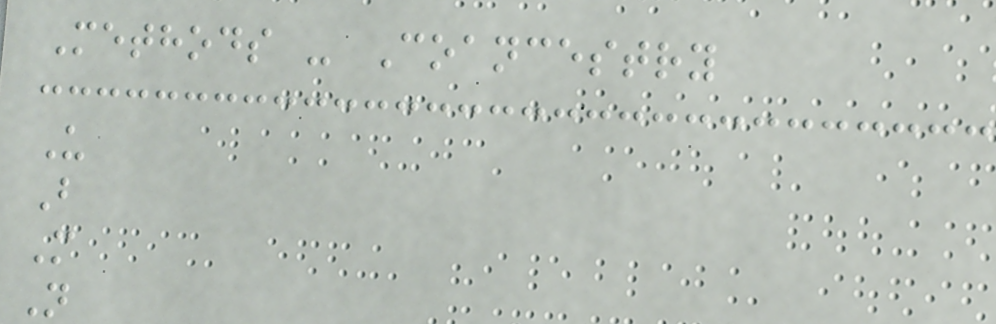Methods - Coancestry
U
B
M
N
